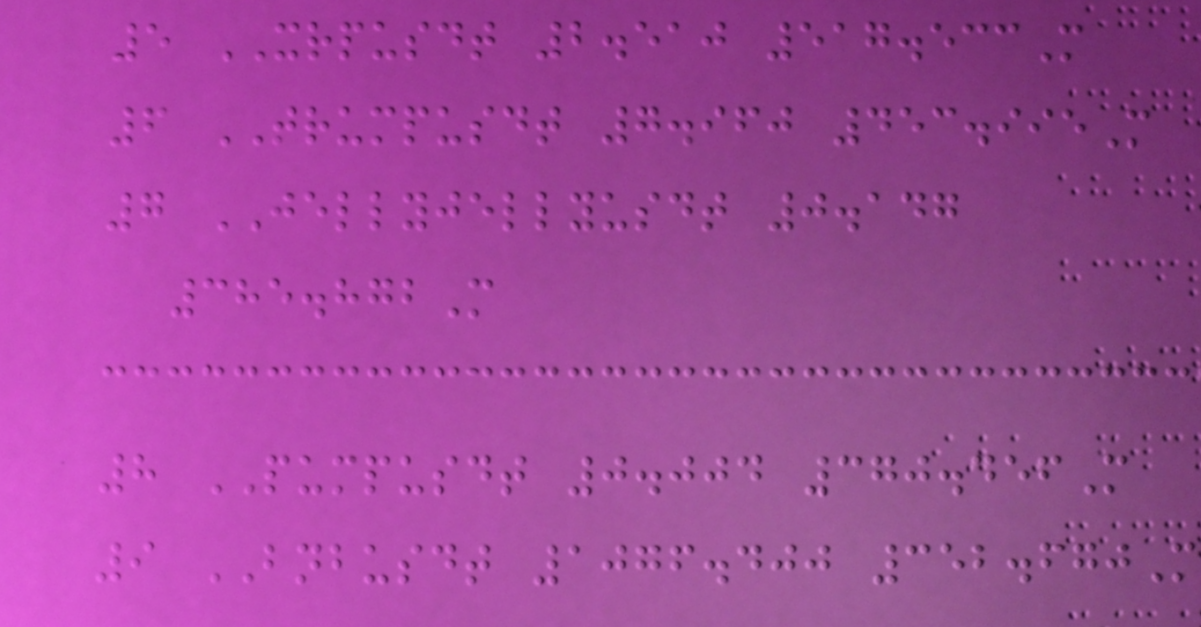5 XRPUSDT 2.510 517.533M
6 TRUMPUSDT 7.960 453.995M
7 JELLYJELLYUSDT 0.147
385.872M
8 PUMPUSDT 0.004 370.456M
9 BNBUSDT 1076.400 352.670M
